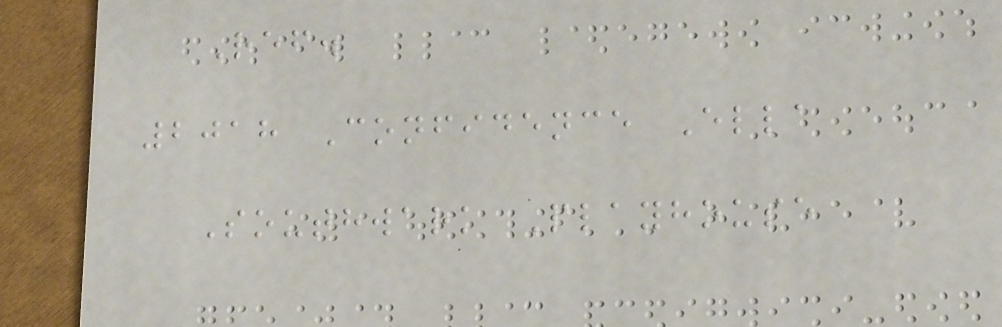Ref.
2018 Confidence Ella
Southwark Playhouse
